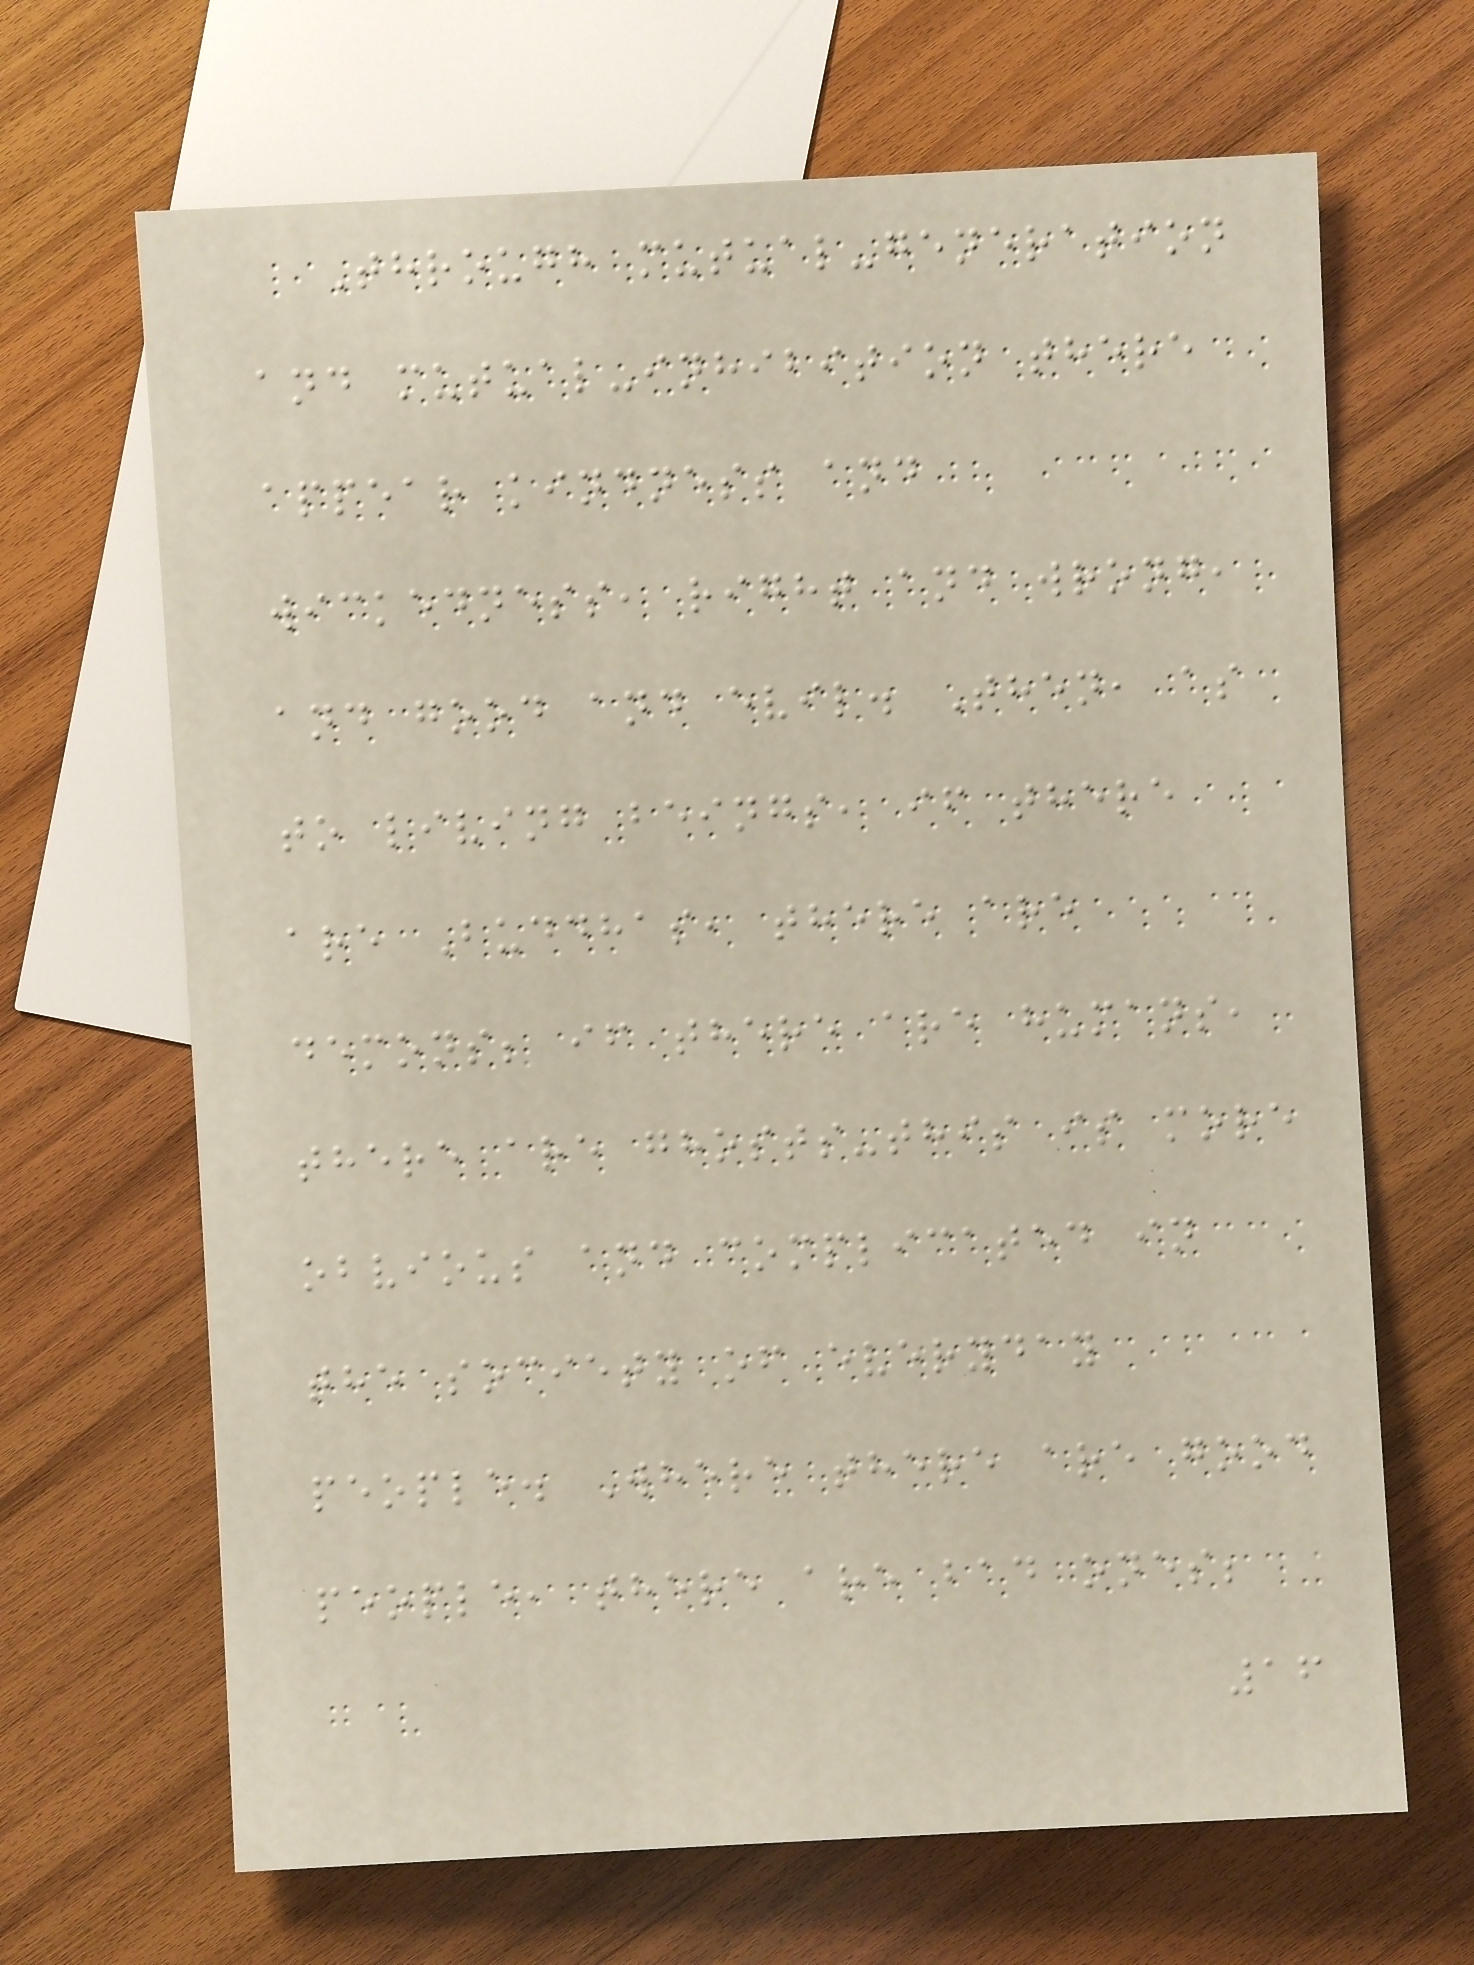Through mutual-generation
and mutual-inhibition there
appear kindness and
wickedness, right and wrong,
and good and evil. Then, as
to living beings, if there
are Buddhas, there are
demons; if there are humans,
there are ghosts-this is more
obvious and complicated in
the society of everyday
people. Where there are good
people, there are bad ones;
16
